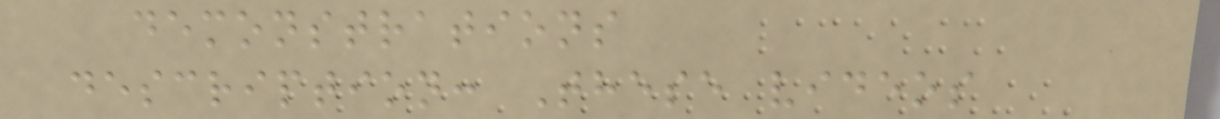demonstrations
description: These videos
